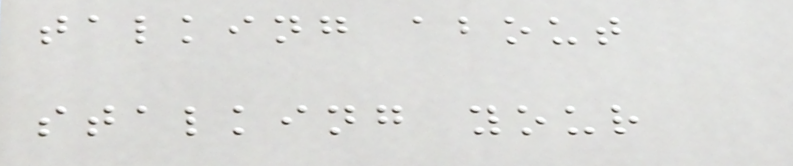talking about
stalking your
